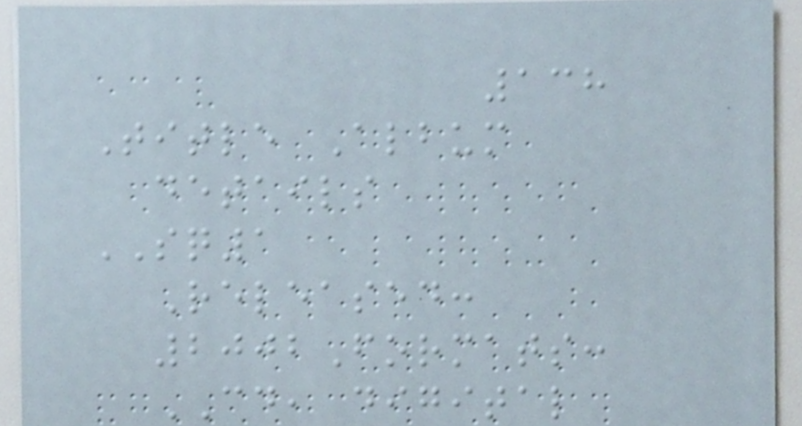138
Title Album
details
SQ1
Released:
2002Formats:
CD, digital
